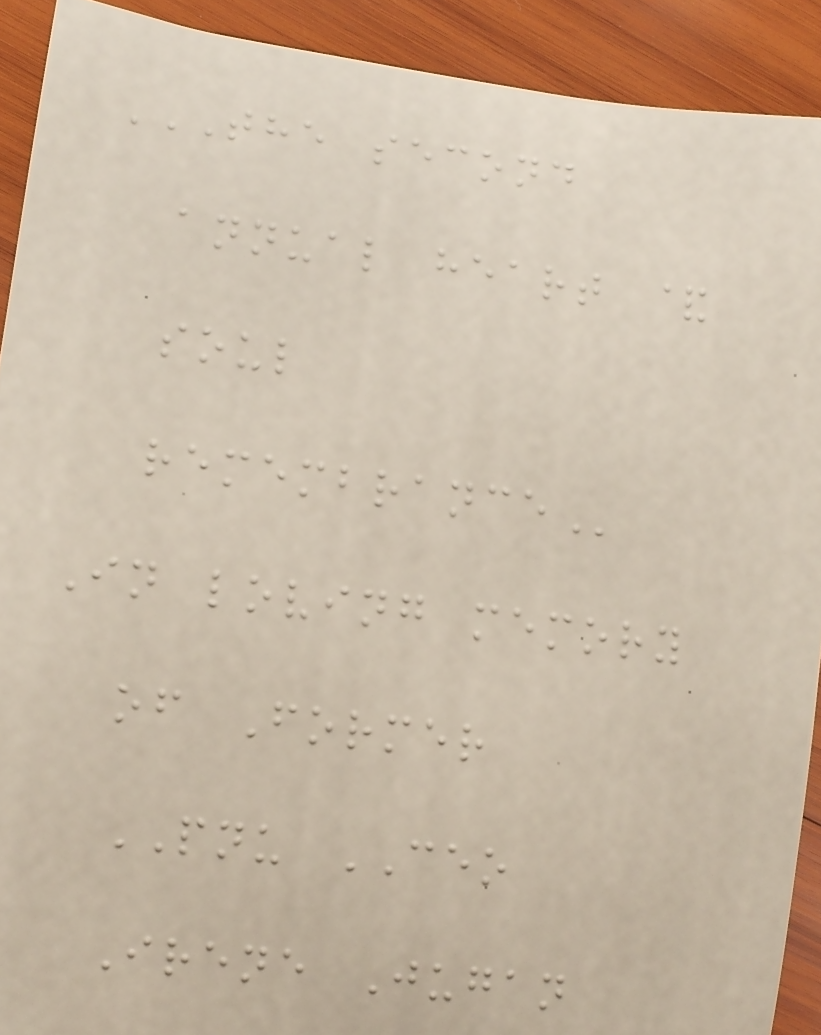THE SECOND
ANNUAL HEART &
SOUL
REMEMBRANCE
In loving memory
of Former
PNU CEO
Irene Jugan
